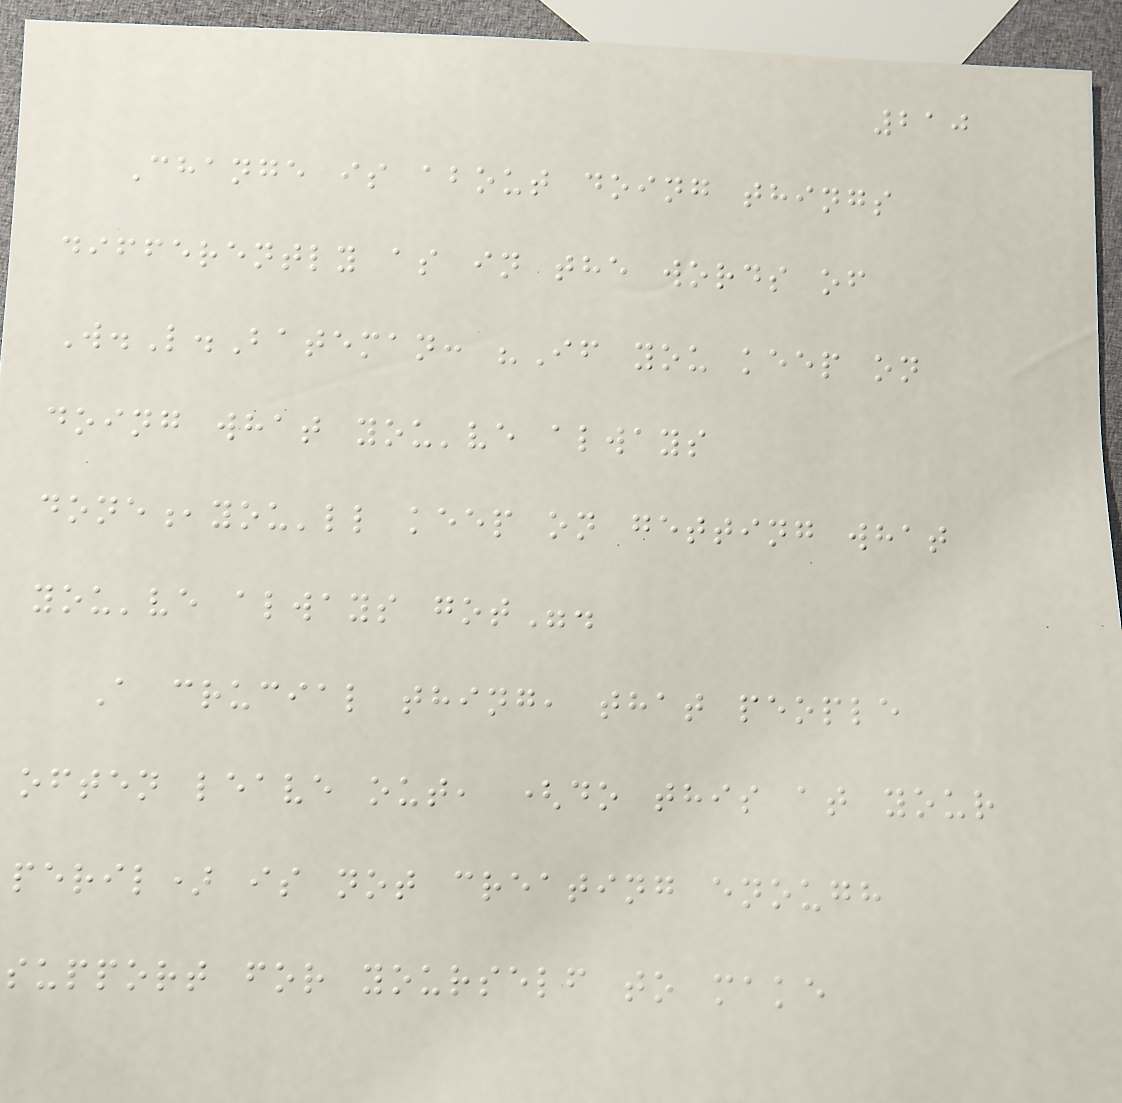210
Change is about doing things
differently as in the words of
W.L.Bateman: "If you keep on
doing what you've always
done,you'll keep on getting what
you've always got".
A crucial thing, that people
often leave out, (do this at your
peril) is not creating enough
support for yourself to make
